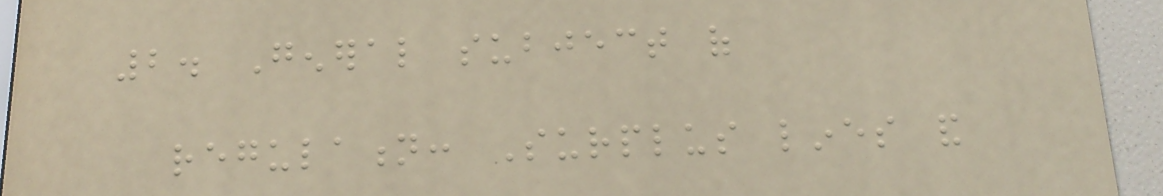2. General subject of
regulation: Surplus lines and
